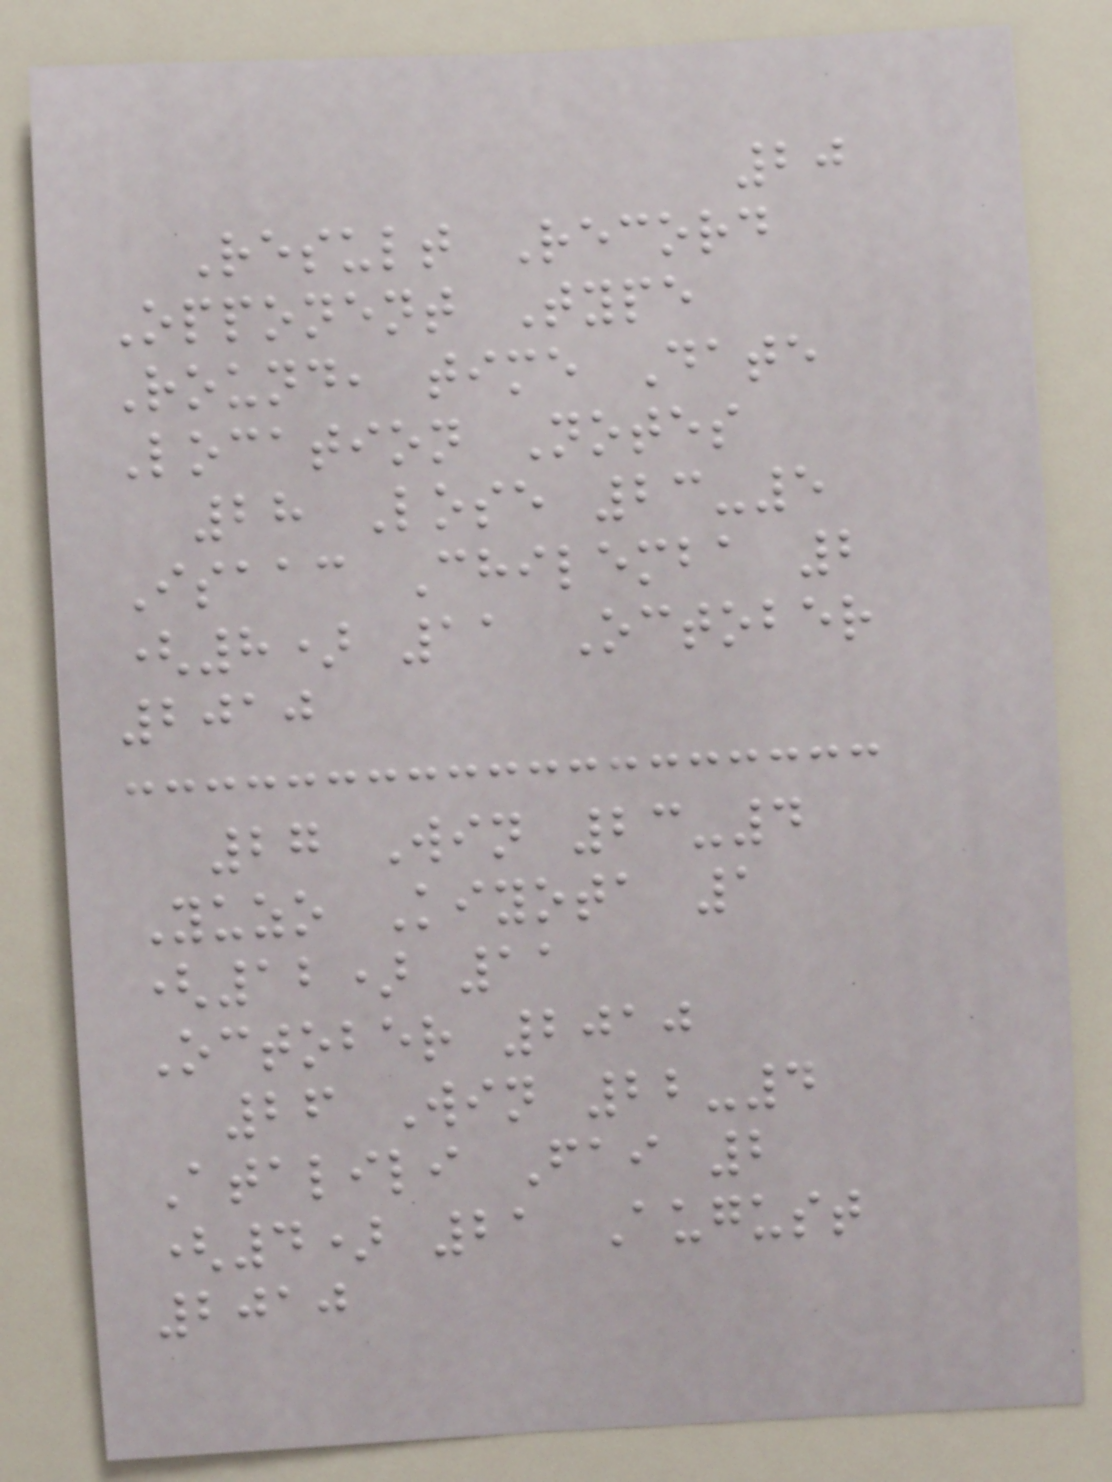20
Result Record
Opponent Type
Round, time Date
Location Notes
28 Lose 23-5
Isaac Chilemba 2
(8) 11 October
2010
27 Win 23-4
Yuzo Kiyota 1
(12) 11
October 2010
26 Win 22-4
Atalili Fai 2
(4) 21 August
2010
